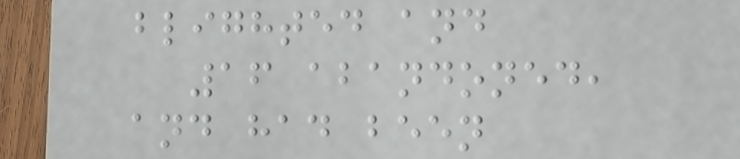blighted and
16 abandoned,
and had been
